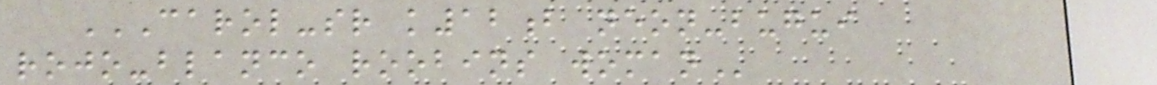CAROL-SR K12B NEON-BUGUI
ROJO-BLANCO ROOBINS WOMAN
